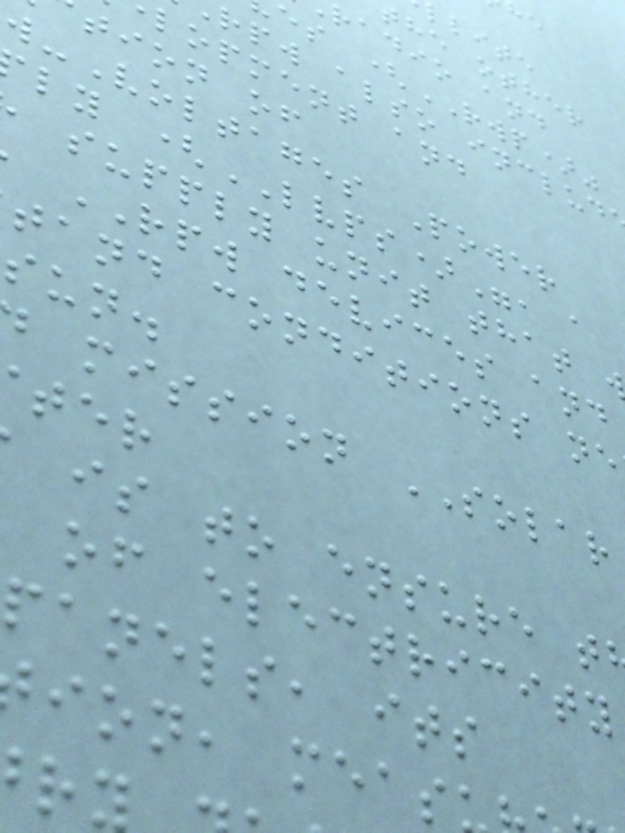the other
radio and
es (RWP)"
rpw also includ
lopment and
tion of
w-Voltages Power
ly (LVPS)", a
supply unit that
RPW devices and
tand conditions ne
sun.
mission SOLAR
is to ensure t
of electricity
panels, its
ion, meas
